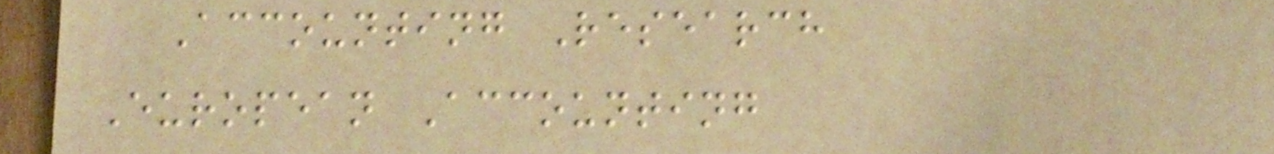Accounting Research
European Accounting
